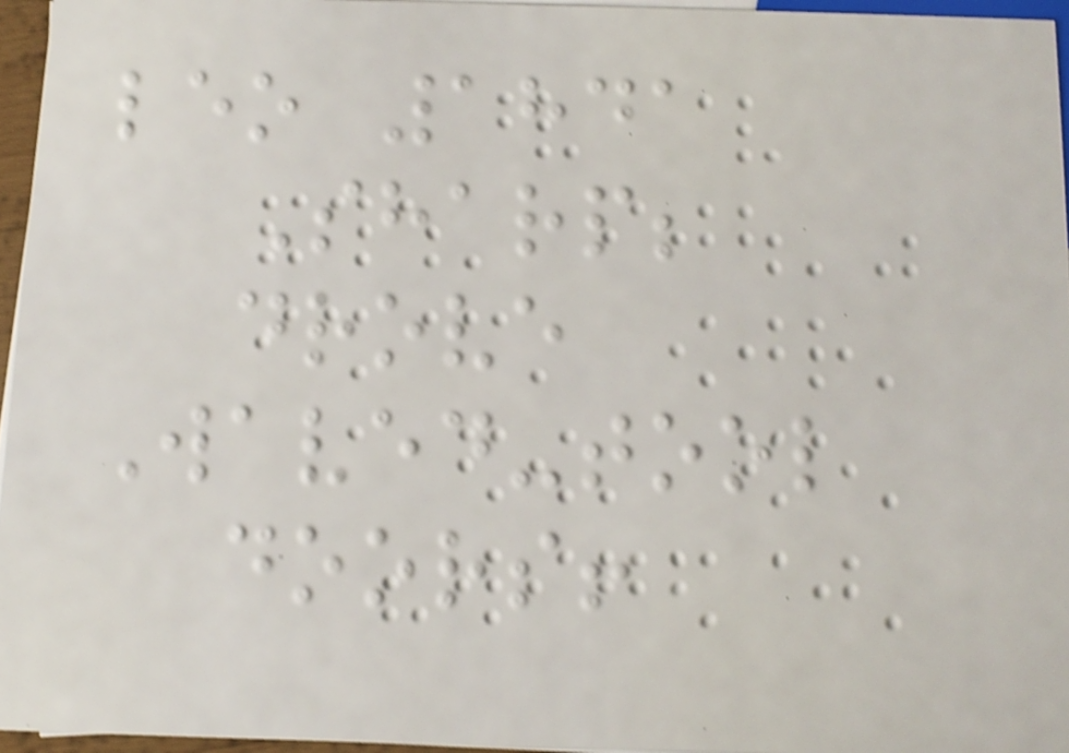leo 1841
Sharp;
drove
Waved-tool
doors!
